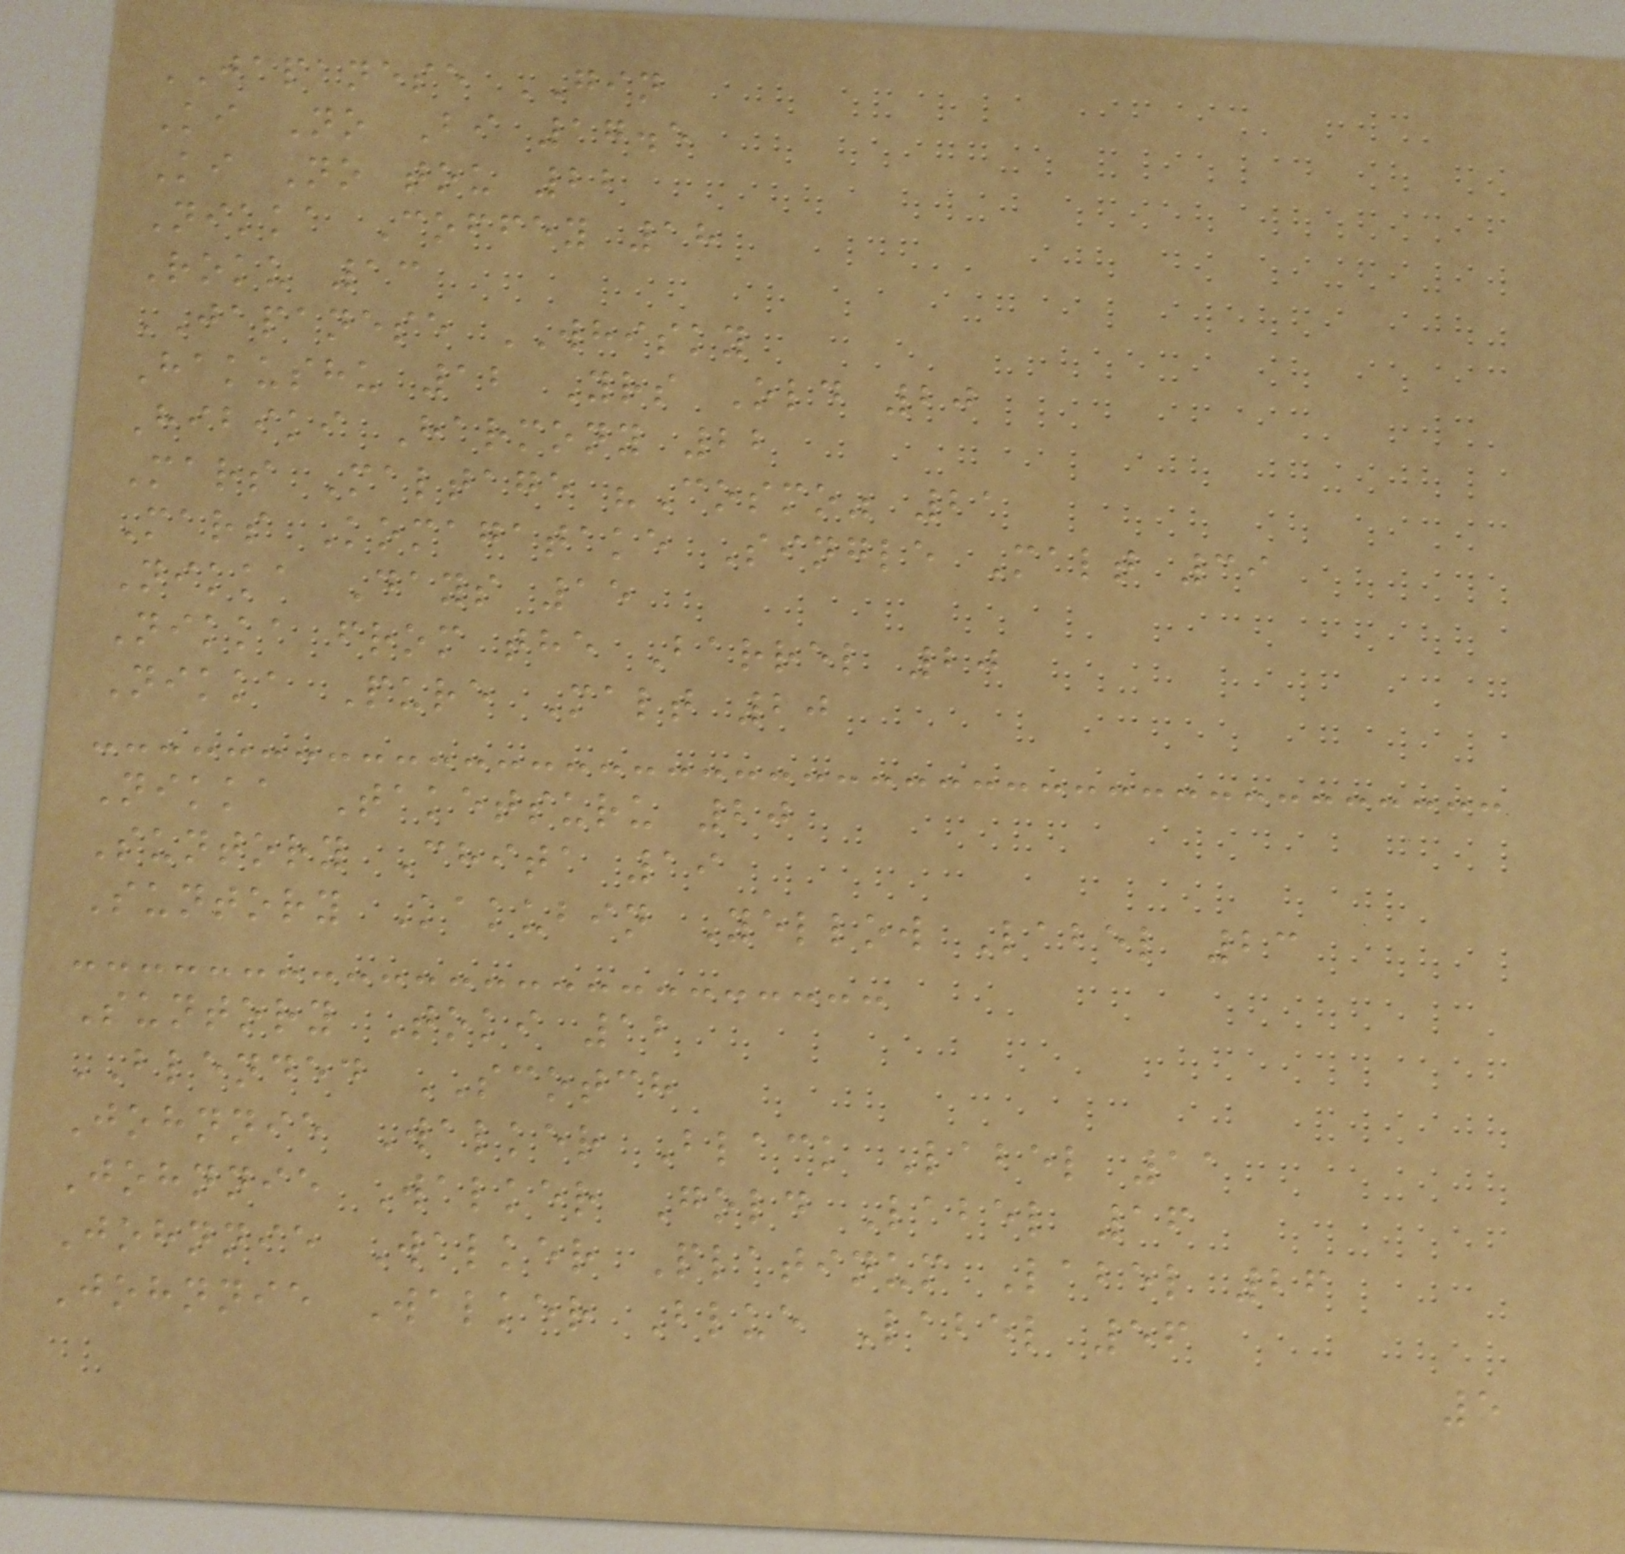JAPANESE GIN
Ki No Bi 17.5
Ki No tou 22
Nikka Coffey 18
Roku 13
JAPANESE WHISKY
Hakushu 12 Yrs Old 20
Hibiki Harmony 22
Mars Maltage "Cosmo" 21
Mars Komagatake Single Malt 39
Nikka Days 15
Nikka from the Barrel 20
Nikka Pure Malt 20
Nikka Taketsuru 20
Suntory Chita 19
Suntory Kakubin Yellow Label 23
Suntory Toki 12
BLENDED SCOTCH
Johnnie Walker Black Label 11
Johnnie Walker Gold Label 16
Johnnie Walker Platinum Label 26
Johnnie Walker Blue Label 56
5
